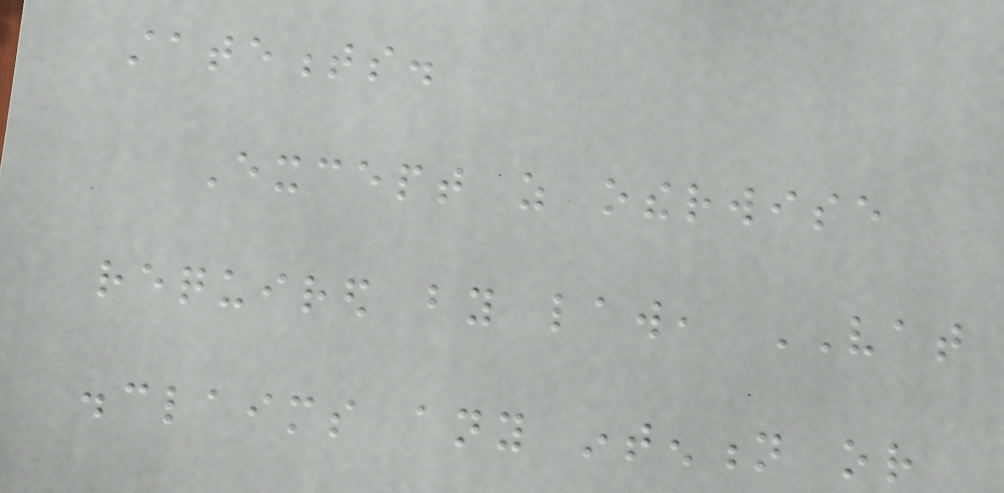statements.
Except as otherwise
required by law, VAT
disclaims any intention or
